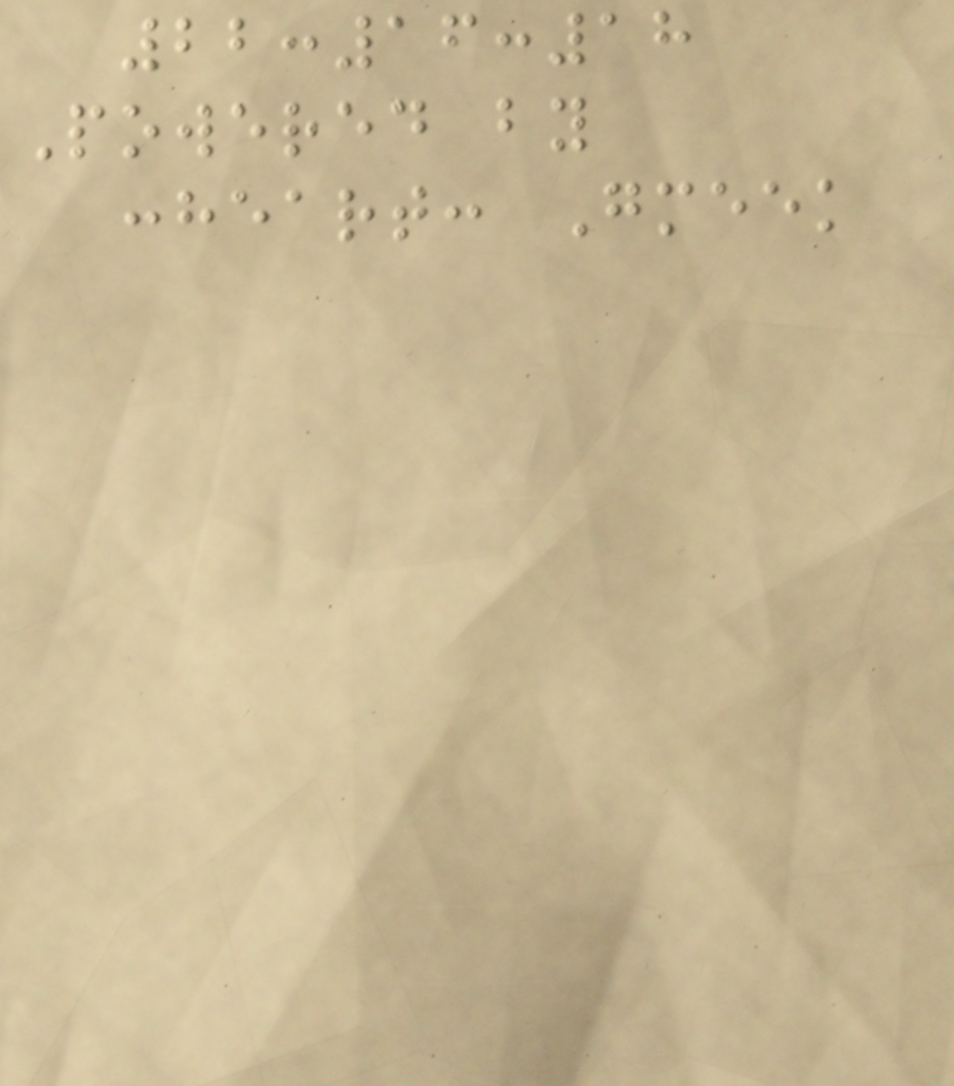22:16:18
Powered by
:heart: Gmeek
